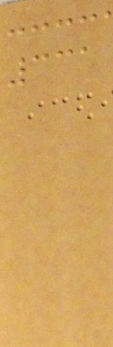331
